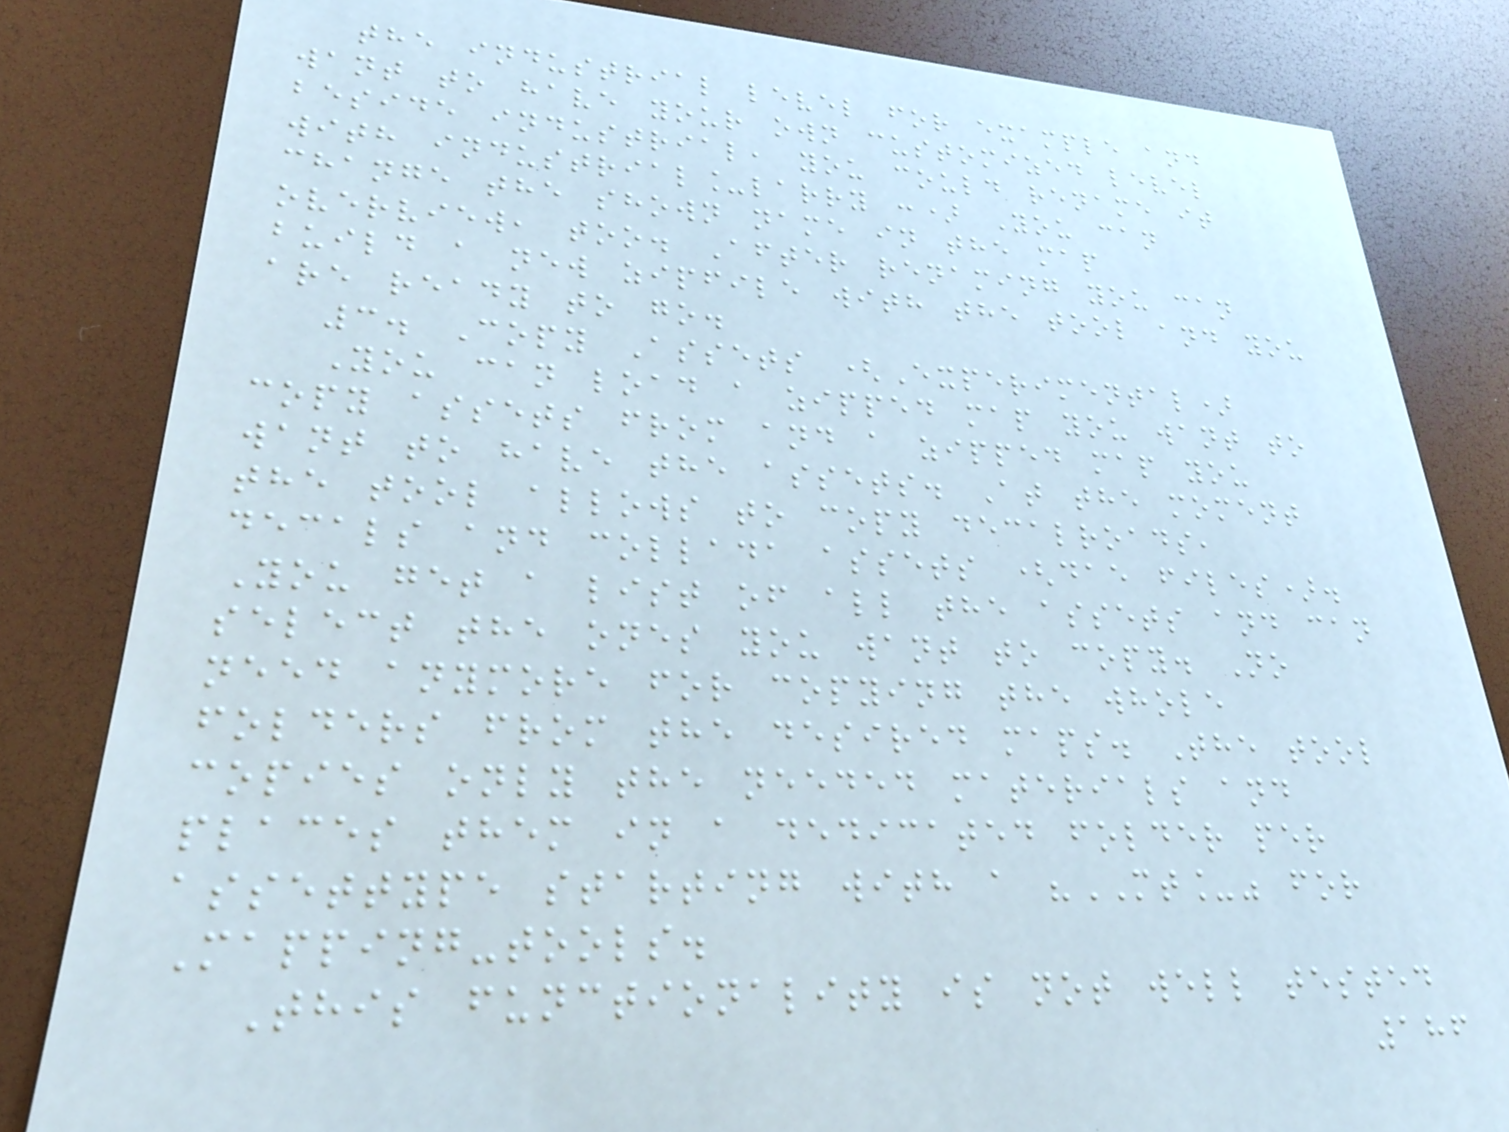the industrial level for example and
want to have your own customized level
beside industrial, you could rename it
with industrial_larry :) You can
change the shown name in the map
overview, too. After renaming you can
build a new zipfile with the tool and you
are ready to go.
3. Copy Assets (Experimental)
You can load a zipped map you want to
copy assets from and a zipped map you
want to have the assets. At the moment
the tool allows to copy decalroads,
decals and collada assets (dae files).
You get a list of all the assets and can
select the ones you want to copy. No
need anymore for copying the whole
folders from the desired maps. The tool
copies only the needed materials and
places them in a dedicated folder per
assettype starting with a "MT_" for
Mapping-tools.
This functionality is not well tested
186
